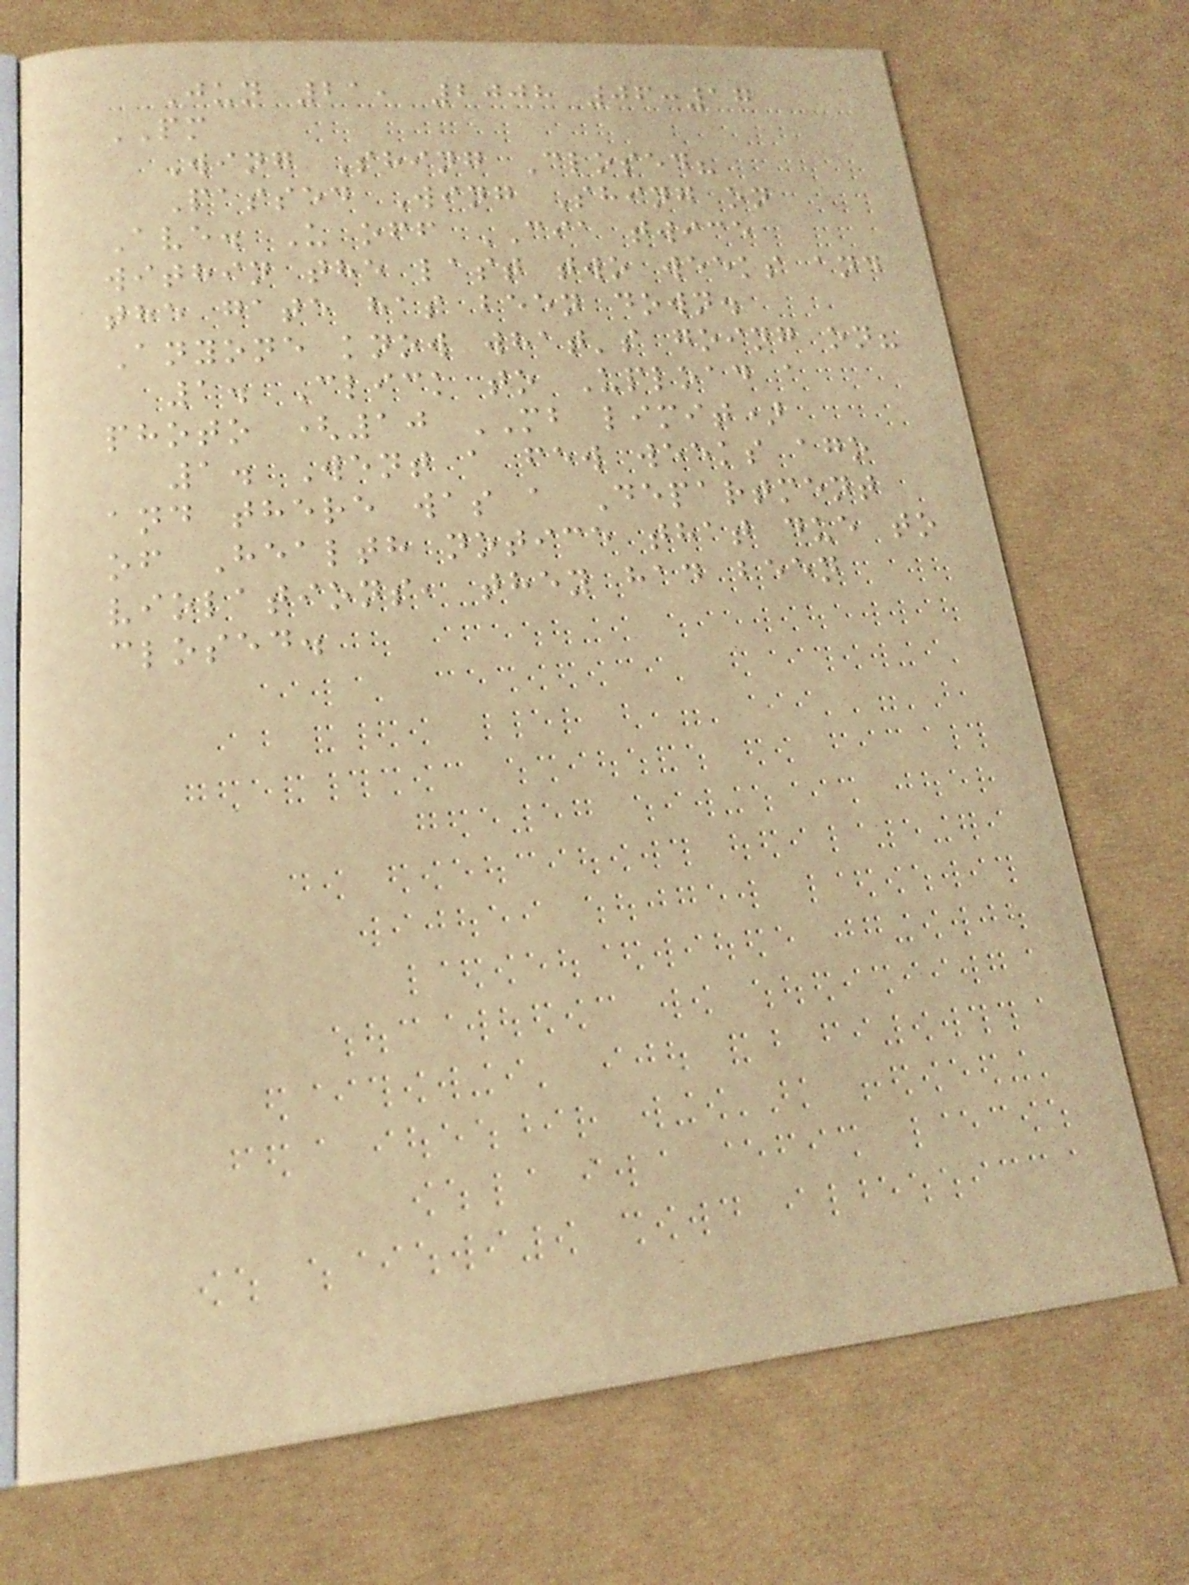Jun 21, 2008 06:17
PM
Wing Shing Closed?
Passed Wing Shing on
Ave. U off CIA twice
within the last two weeks and
the gate has been down.
Anyone know what's going on?
1. Click to Upload a
photo (10 MB limit)
1. Went a few weeks ago
and there was a Department
of Health notice that due to
violations, they had been
closed.
